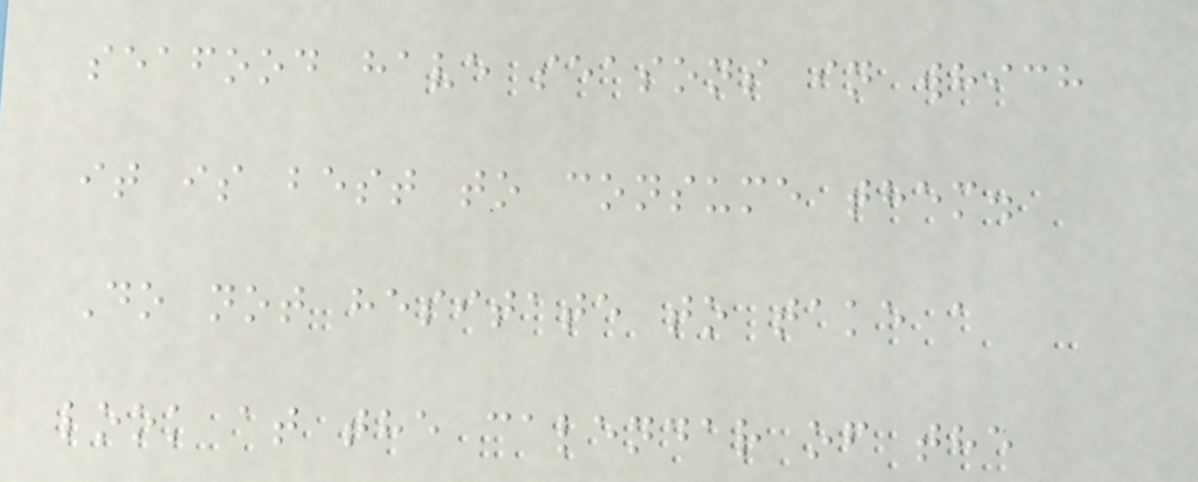seafood have seasons in which
it is best to consume them.
Do not hesitate to take a
look at the calendar of the
